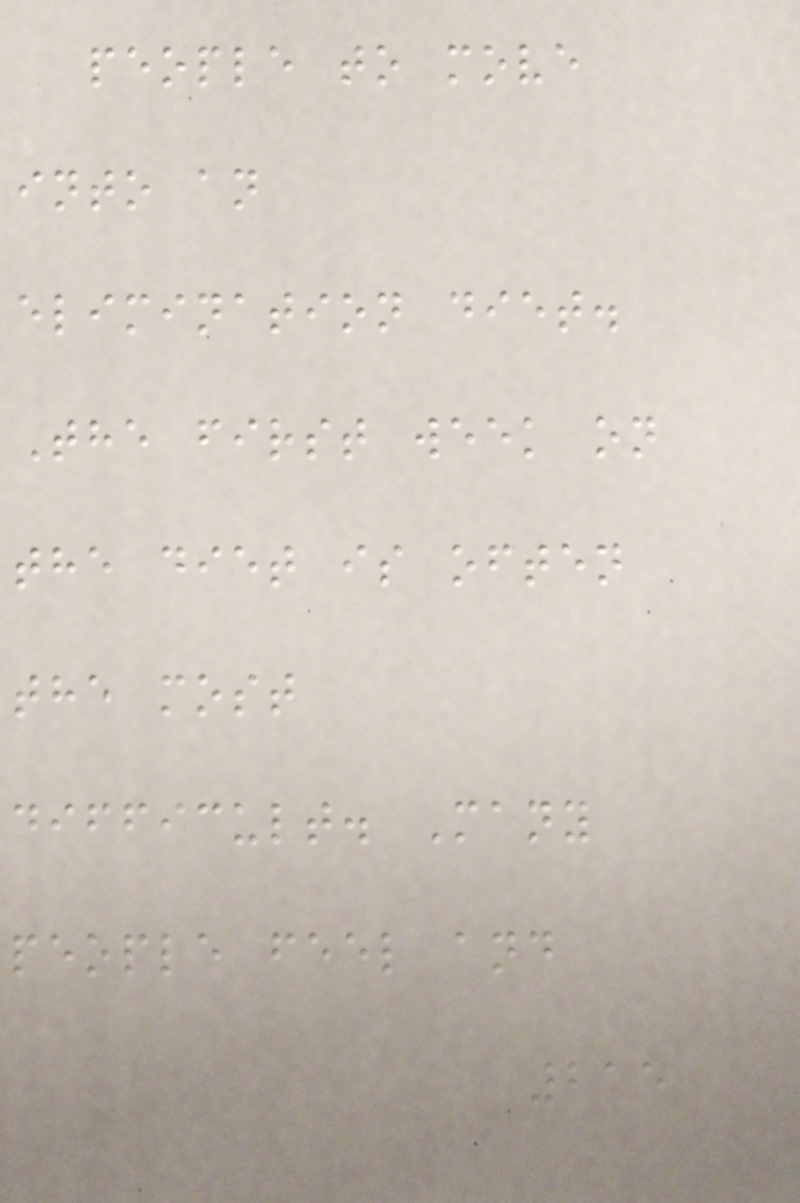people to move
into an
elimination diet.
The first week on
the diet is often
the most
difficult. Many
people feel and
215
